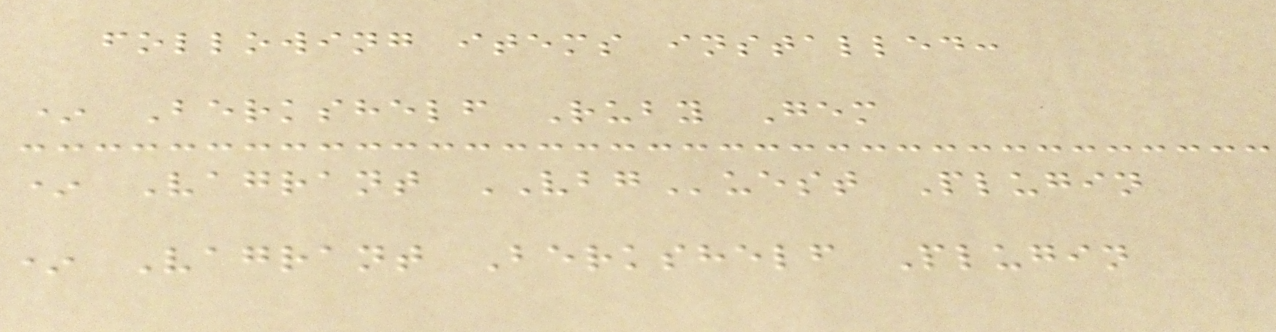following items installed:
* Berkshelf Ruby Gem
* Vagrant VBGuest Plugin
* Vagrant Berkshelf Plugin
